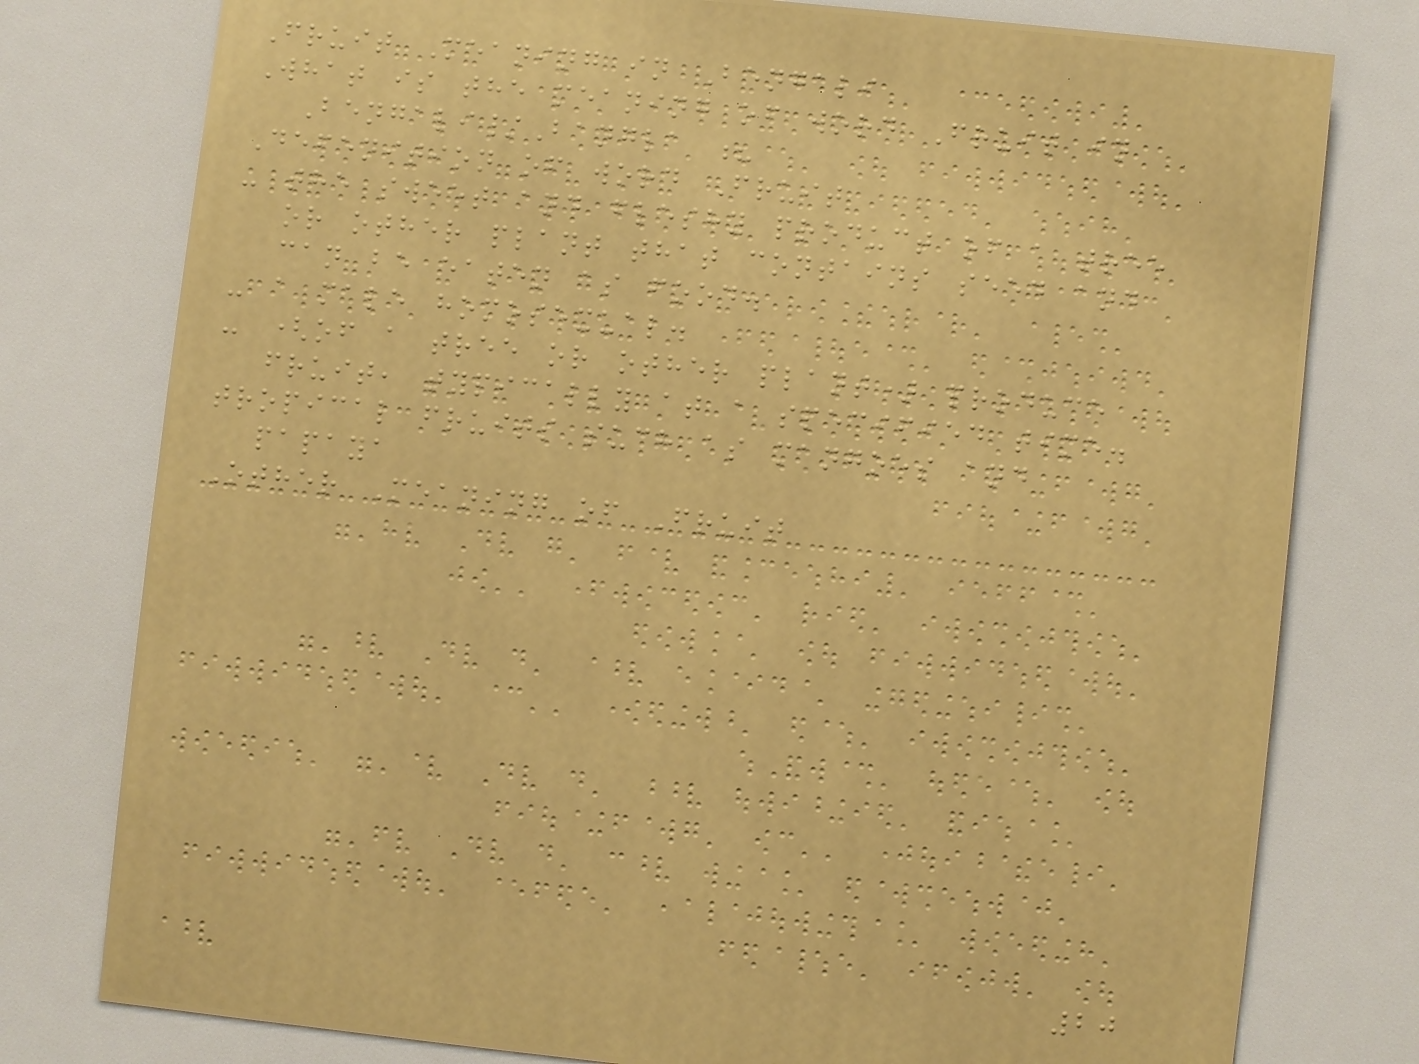Fruit Meaning in Bengali
What is the meaning of word Fruit in
Bengali/Bangla ?
Defenition of word Fruit
- the sweet and fleshy product of a tree
or other plant that contains seed and
can be eaten as food.
- a male homosexual.
- (of a tree or other plant) produce
fruit, typically at a specified time.
tropical fruits such as mangoes and
papaya
Other Meaning of Fruit
20
